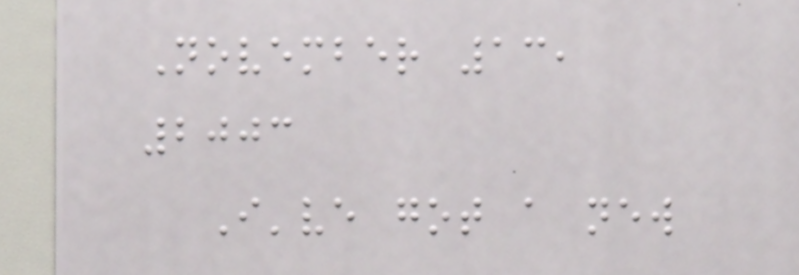November 13,
2003
I've got a new
